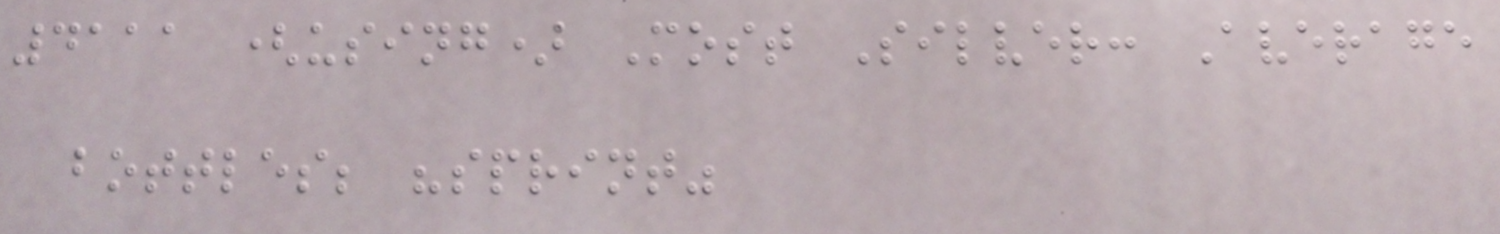4111 (using) Most Silver: Average
bottles; "sprint"
